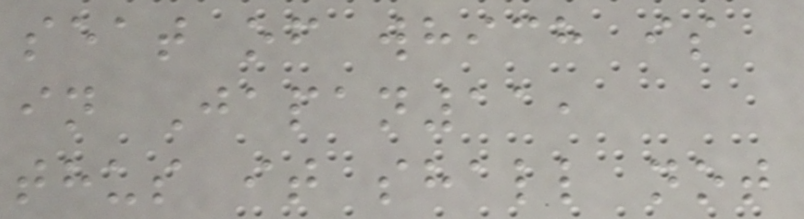seat of which is
in Japan11,
thus it shall not
